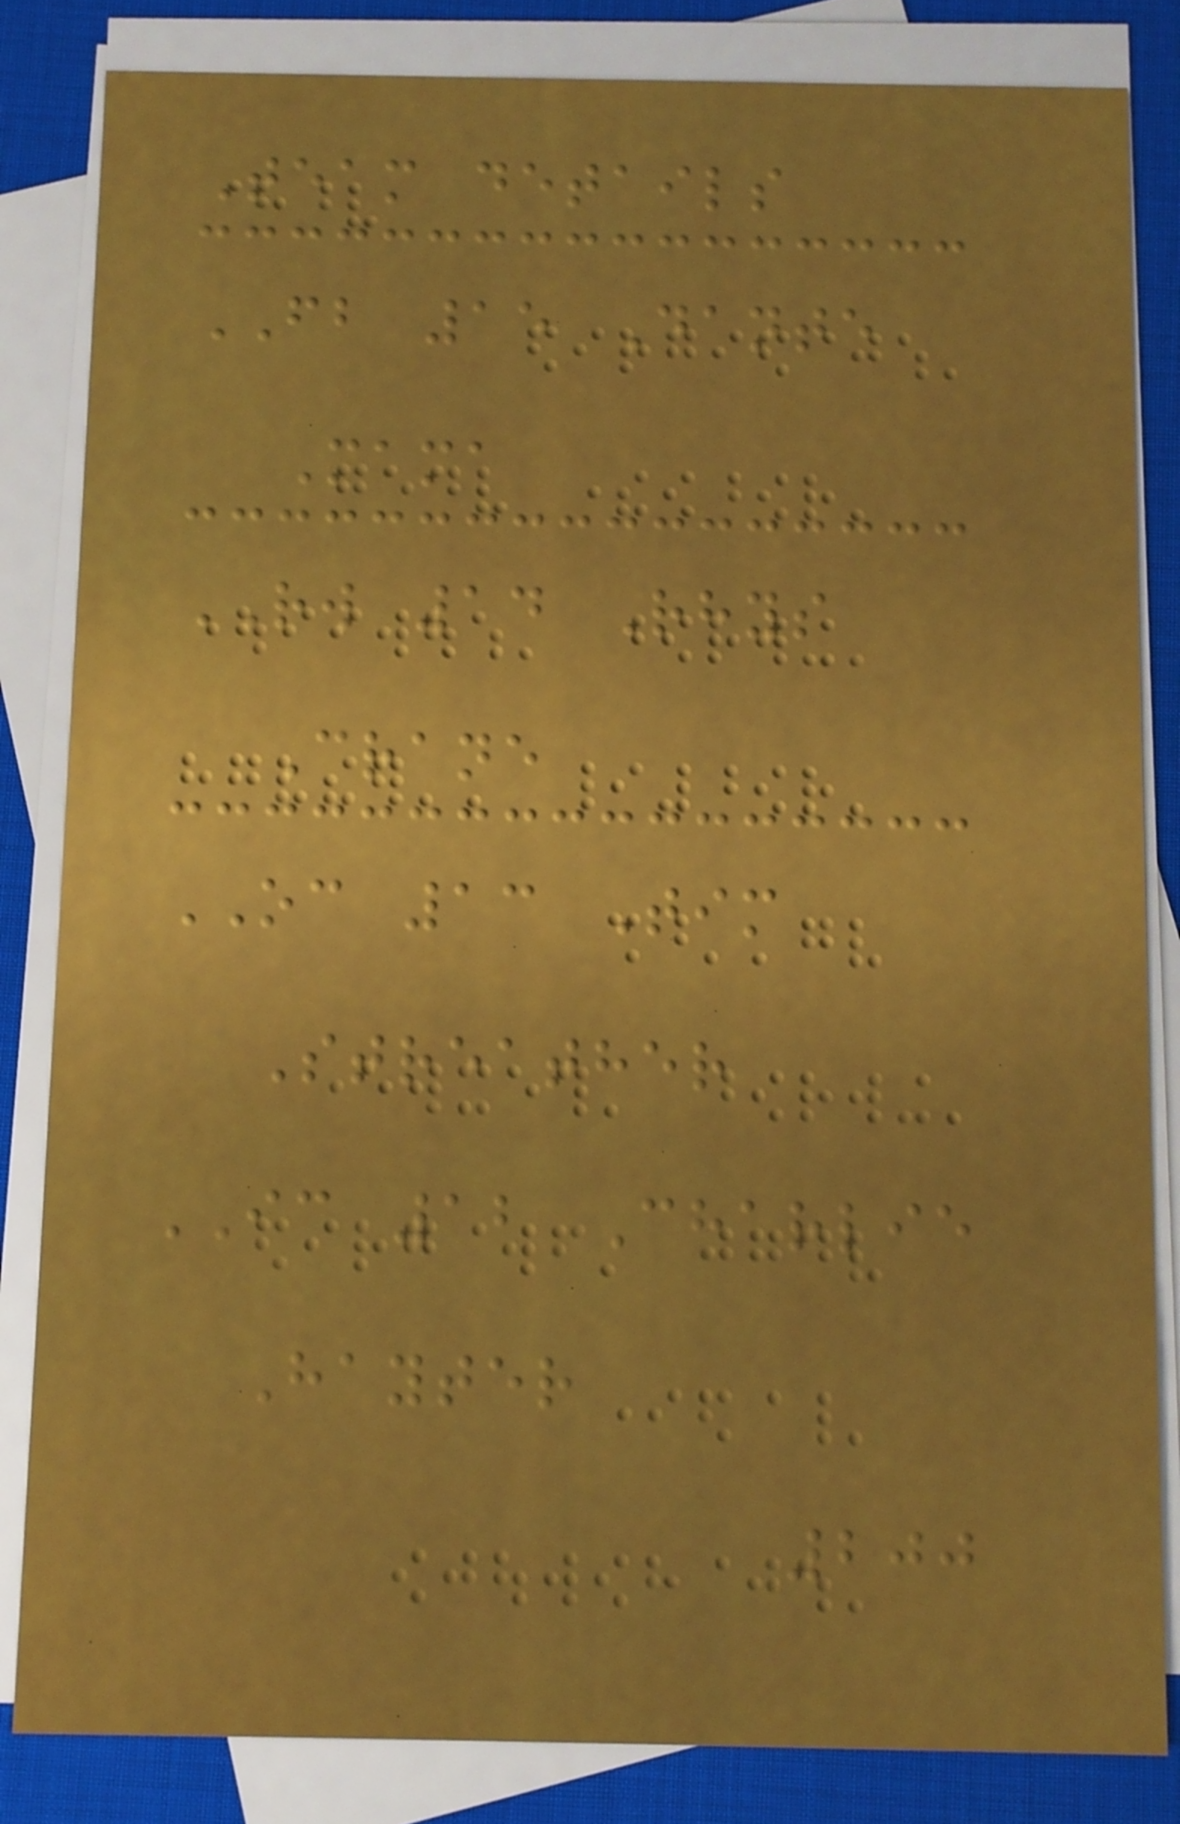Team details
FB 15 Dante
Mama
RW 14 Rhys
Crane
OC 13 Tim
Streather
IC 12 Charlie
Hayter
200
